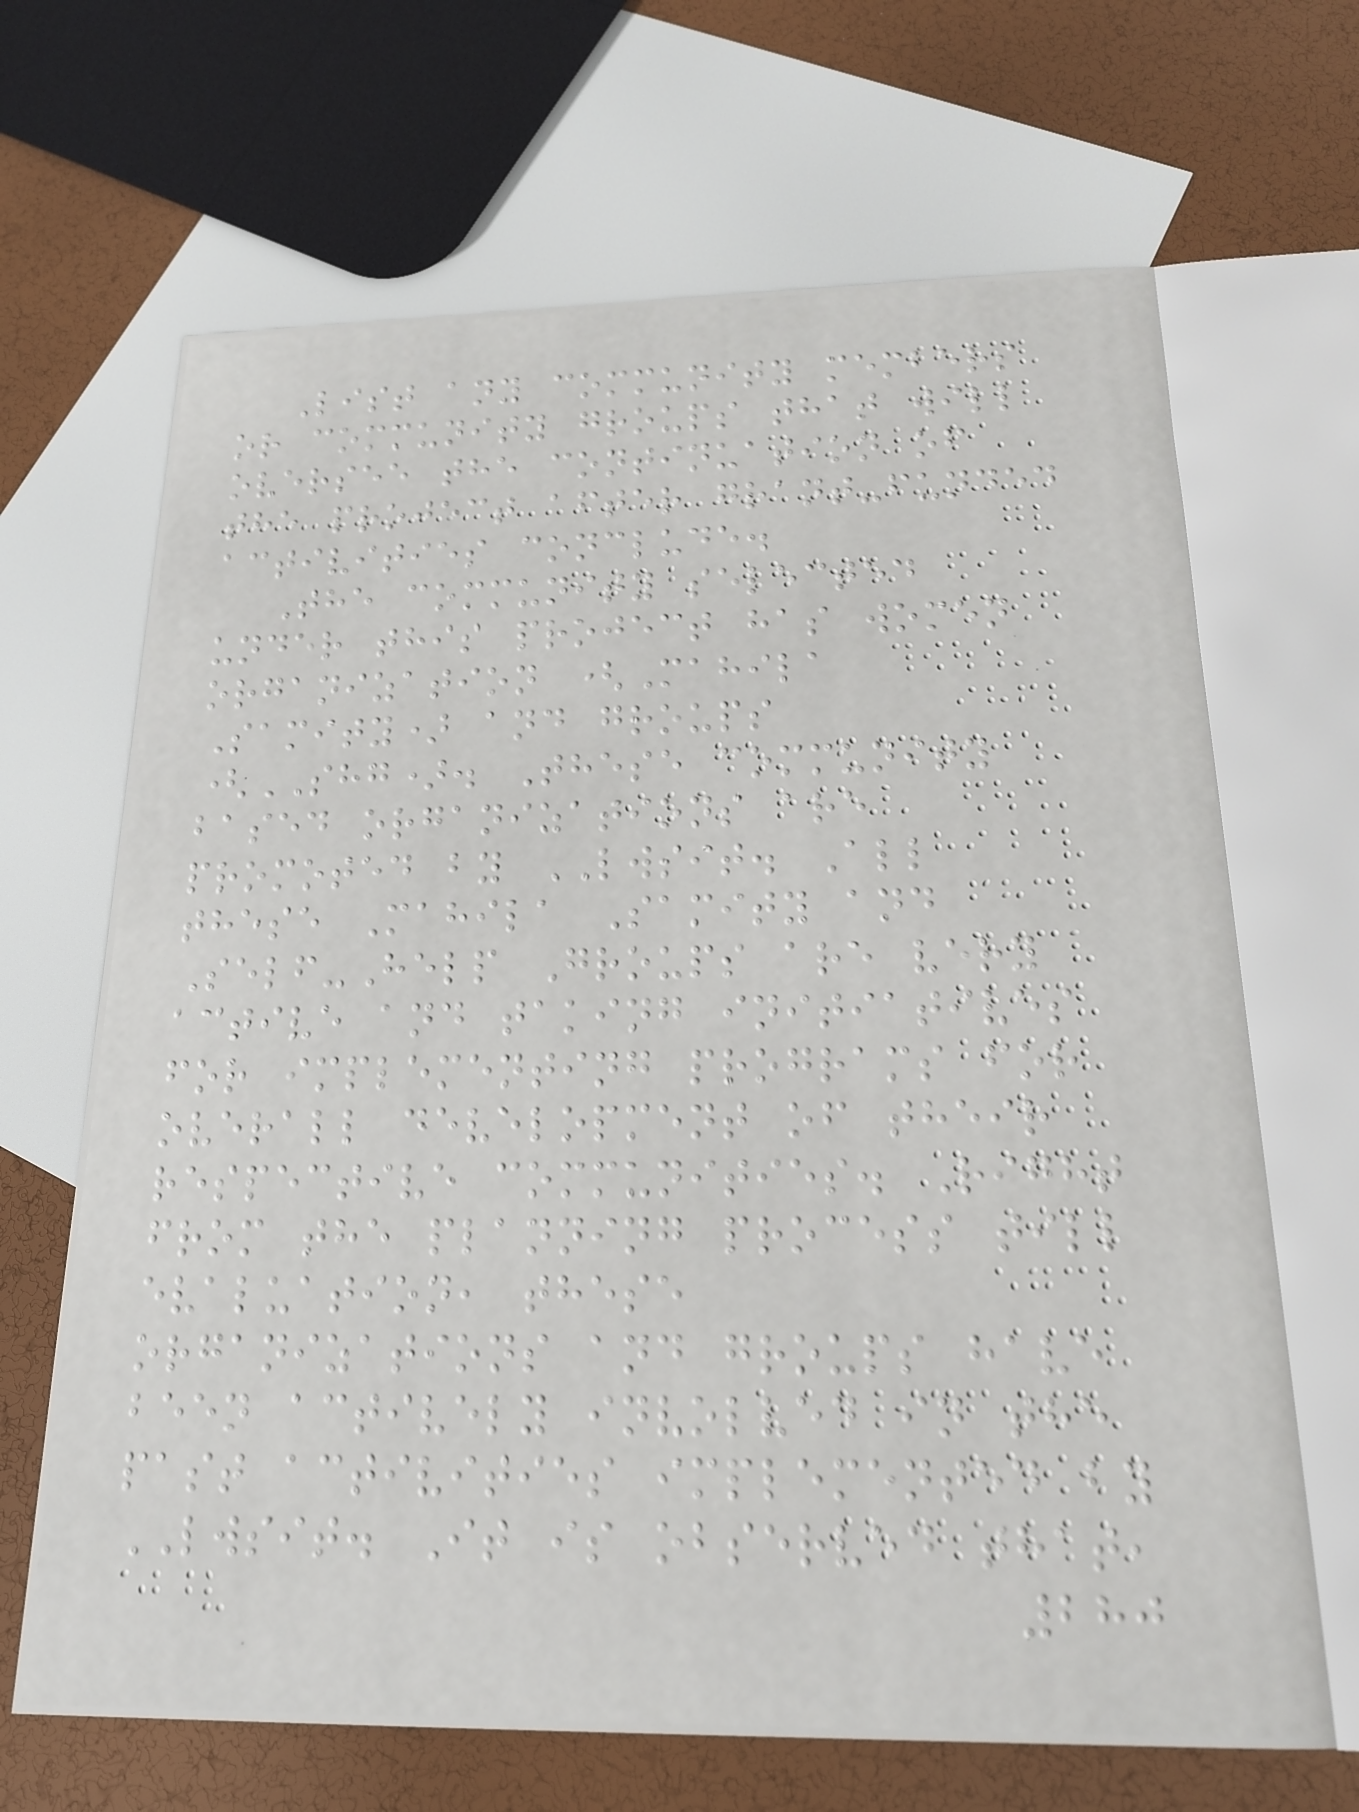List any community members
or community groups that will
oversee the continuation of
the project after grant-funded
activities conclude.
The community selected
under this project has women
organization (Mahila
Samity) and groups
(SHG). These community
based organizations are
promoted by LWSIT. All
these Mahila Samity and
Self-Help Groups are very
active and taking initiatives
for implementing programs for
overall development of their
respective communities. Right
from the planning process till
evaluation, these
organizations and groups have
been actively involved in the
past activities implemented by
LWSIT. It is observed that,
280
